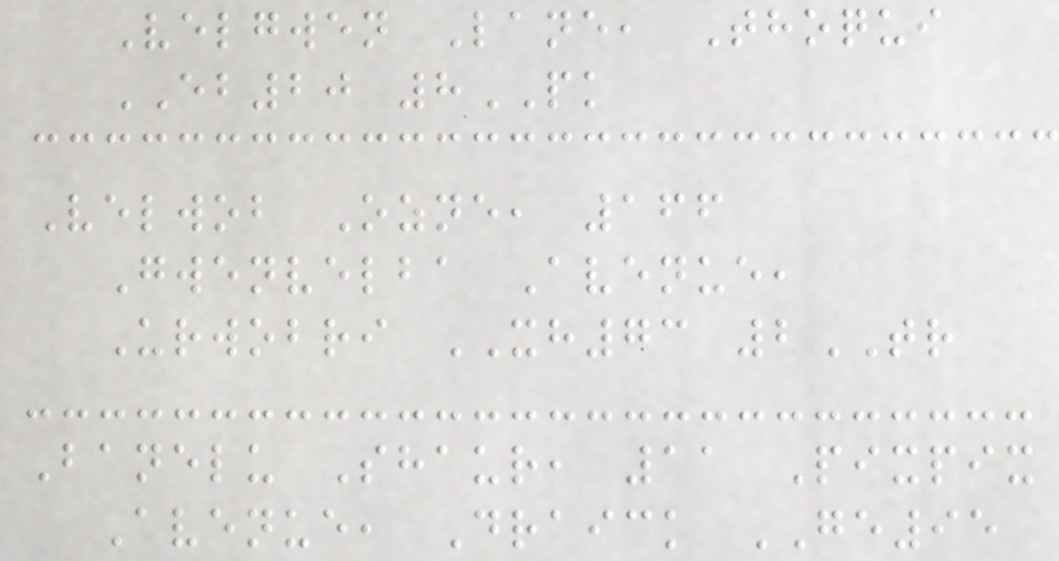Velgwen Lane, Thoqui
EB20 8PK
Velwob Ozne, 166
Gwenvelba Avenue,
Urwobri XH73 2TR
Banelu Shaur, 11 Pixpix
Avenue, Draick GE95
